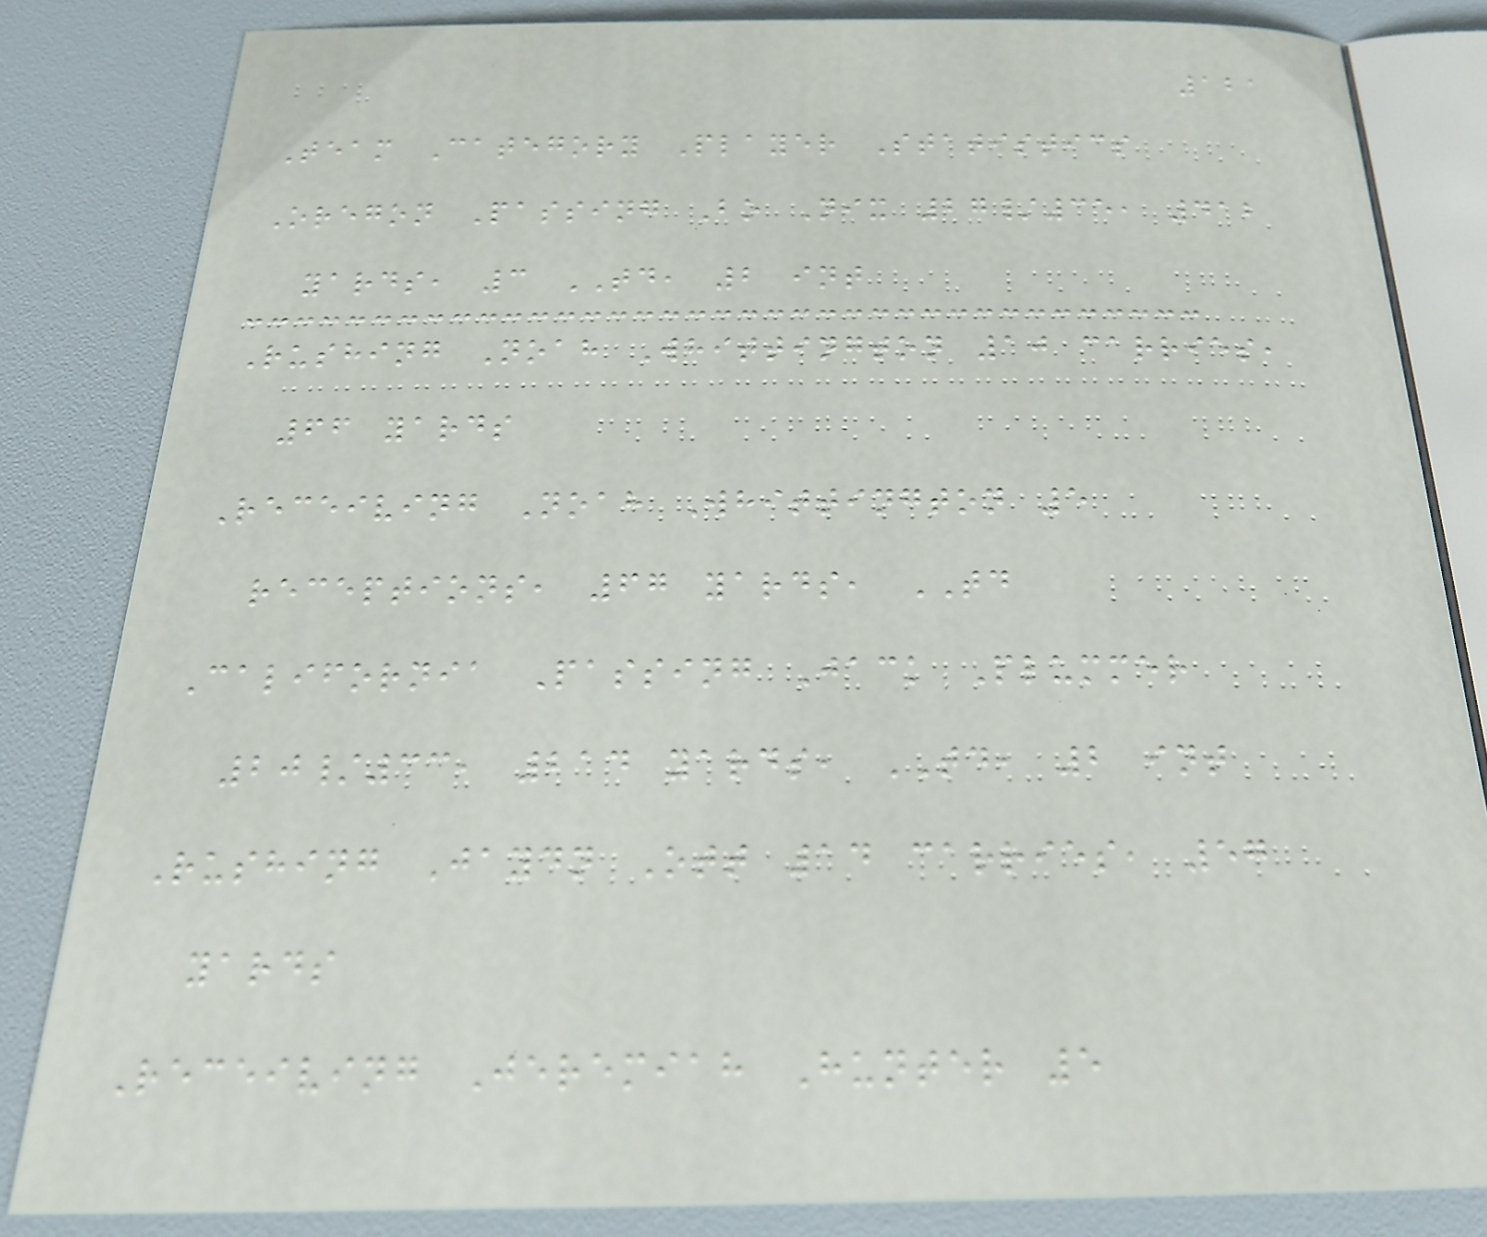121
Team Category Player Statistics
Oregon Passing Bo Nix 27/35, 412
yards, 3 TD, 2 int
Rushing Noah Whittington 10 carries,
66 yards
Receiving Noah Whittington 5
receptions, 67 yards, TD
California Passing Jack Plummer
20/33, 214 yards, TD, 2 int
Rushing Jaydn Ott 14 carries, 57
yards
Receiving Jeremiah Hunter 5
